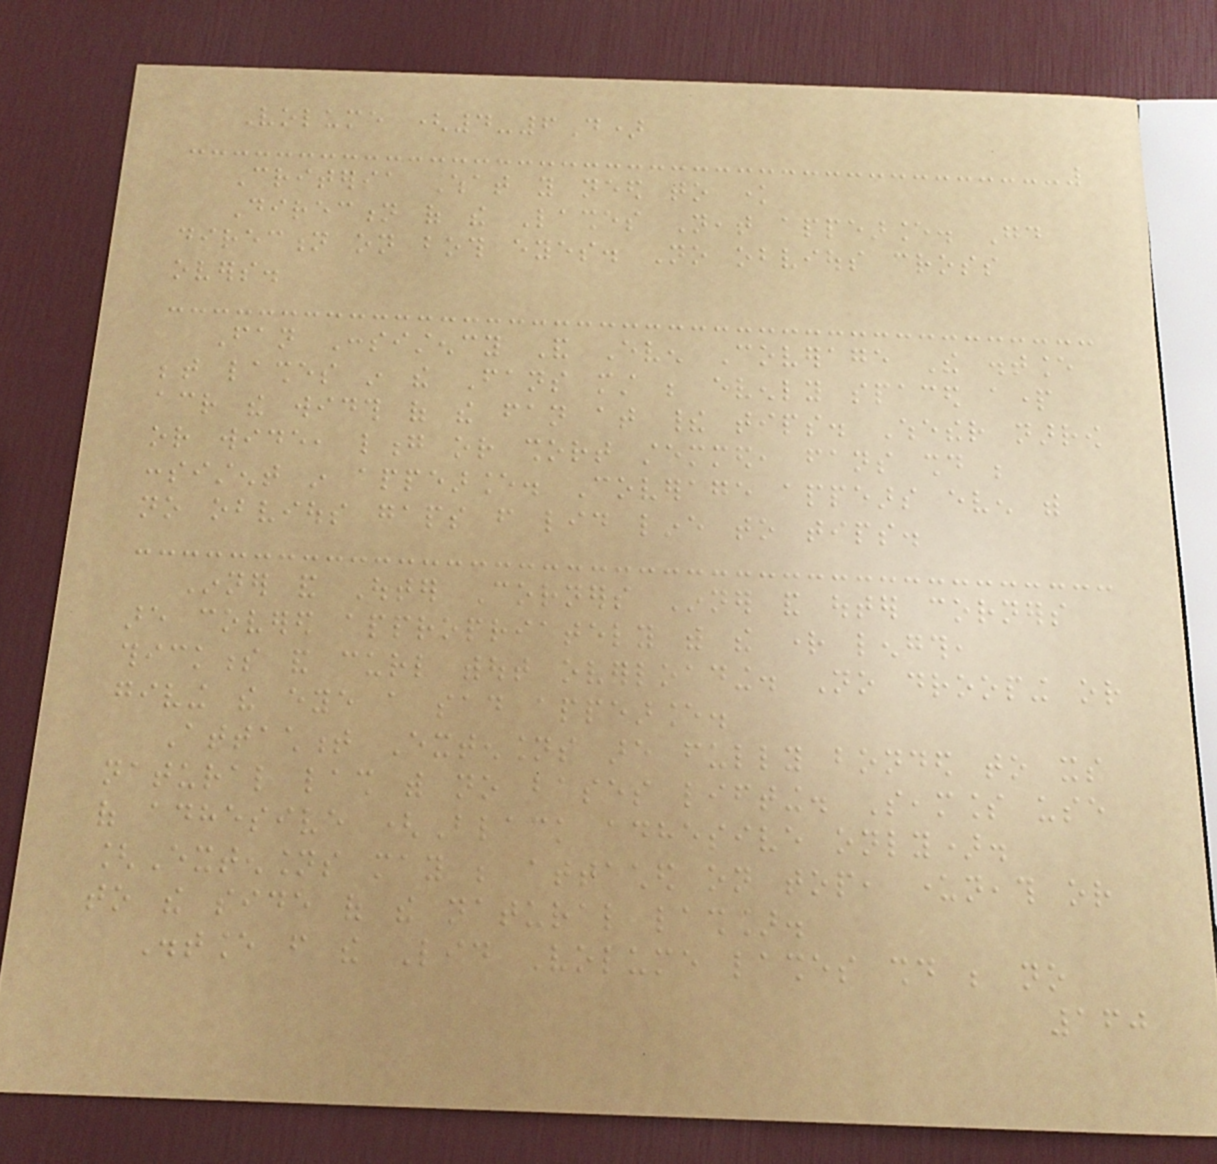Volume (4-6D)
Criteria What you need to know
Direction of the Lashes Neat appearance. Good
direction on both eyes. No obvious cross
overs.
Fan Consistency And Even Coverage The distance
between lashes in the Fans must be evenly spaced apart
across the width of the fan at their tips. Whether narrow
or wide, long or short stemmed, fans should be
consistent in appearance. Coverage appears even with
no obvious gaps from lid line to tips.
Inner and Outer Corners Inner and outer corners
are covered appropriately with the right length,
thickness and curl without overloading. No drooping or
giving the eye a sad appearance.
Attachment Extensions are fully bonded to its
natural lash with no bases lifting. Seamless use
of adhesive (Black adhesive only).
[Extensions may be attached on top, underneath or
to the side of the natural lash].
Distance from the Lid Volume lashes should be no
160
